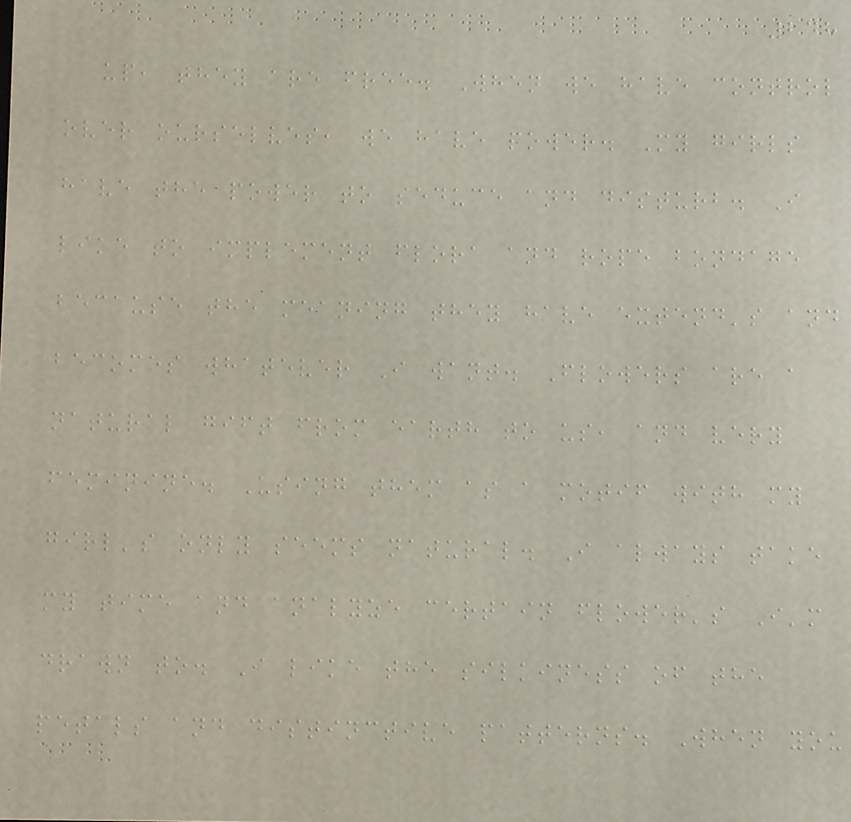248
up, they are free. When we have control
over ourselves, we have power. My girls
have the power to seduce and disturb. I
like to implement flora and rope bondage
because the meaning they have extend's and
becomes whatever I want. Flowers are a
natural gift from earth to us, and very
feminine. Using them as a motif with my
girl's only seems natural. I always take
my time and analyze certain flower's I'm
drawn to. I like the silkiness of the
petals and distinctive patterns. When you
